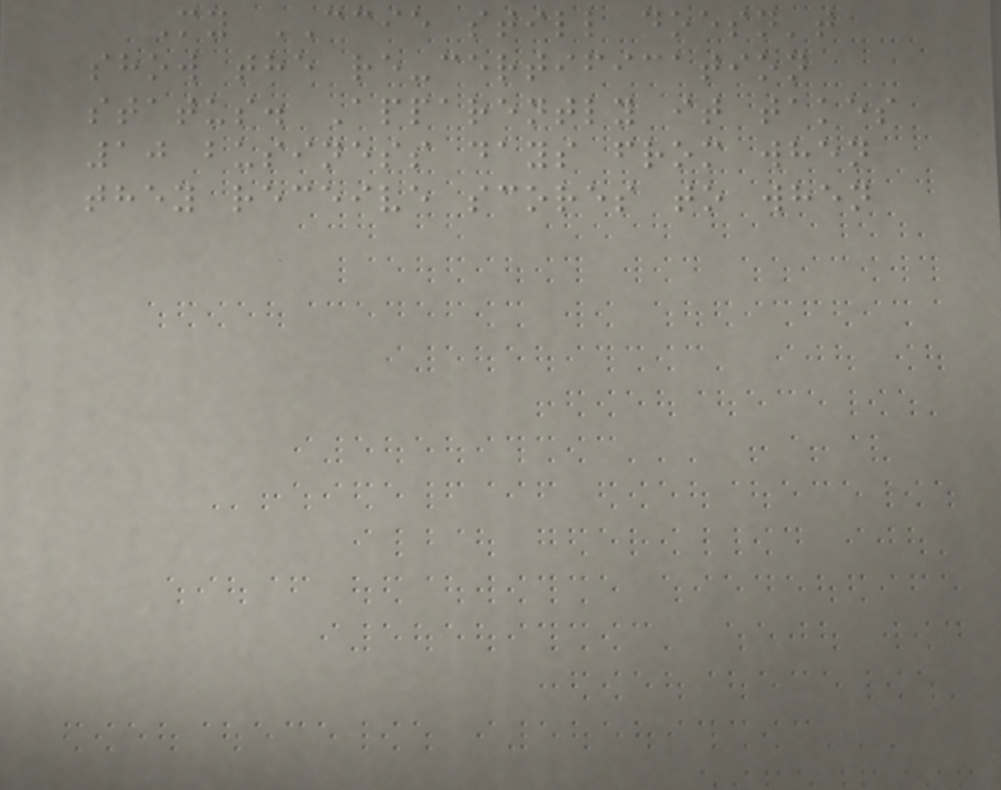My CCIE still doesn't
show the re-certification
status. Apparently it takes
10 business days from when
they receive scores to when
